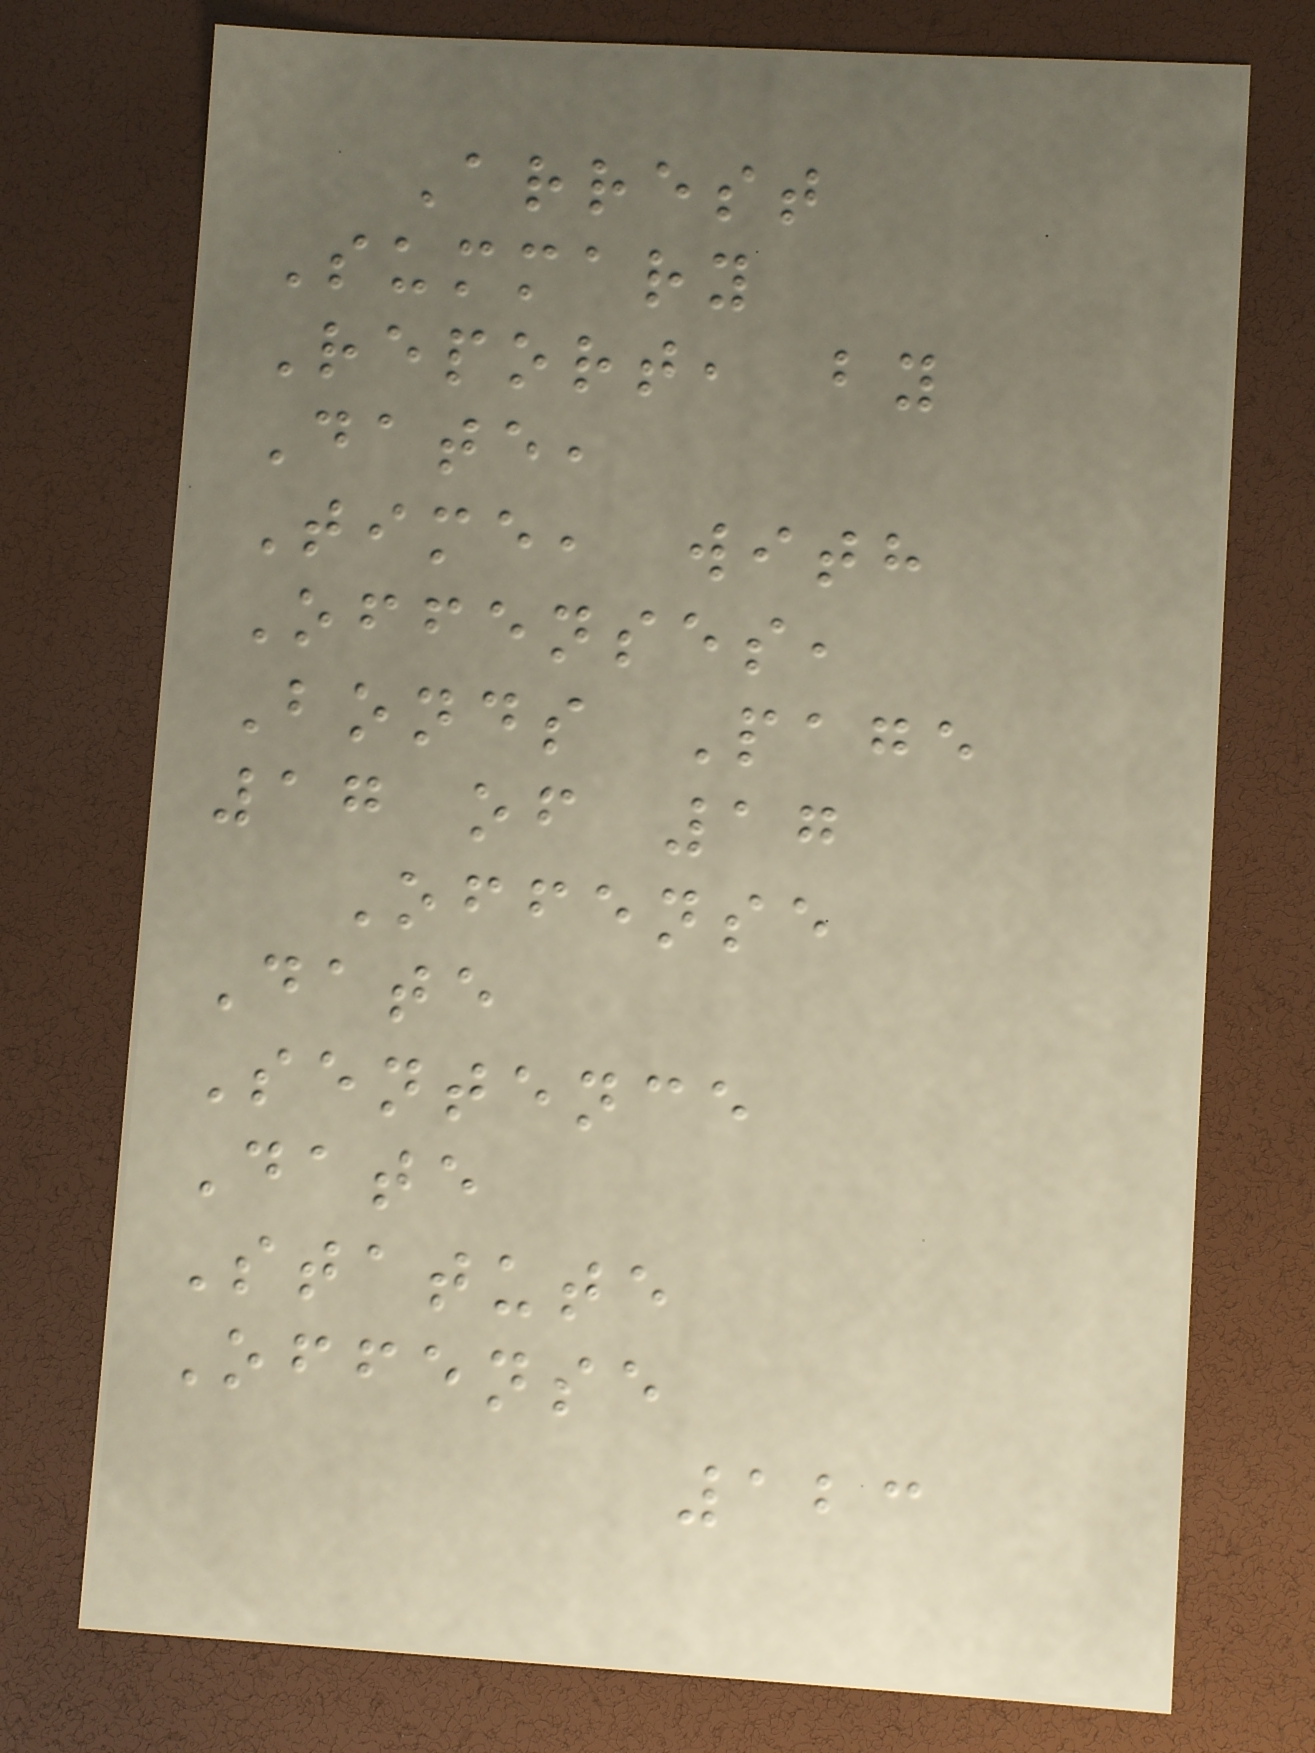Arrest
Summary
Report, by
Date,
Time, with
Offenses,
Bonds Page
17 of 17
Offense
Date
Sentence
Date
Statute
Offense
123
